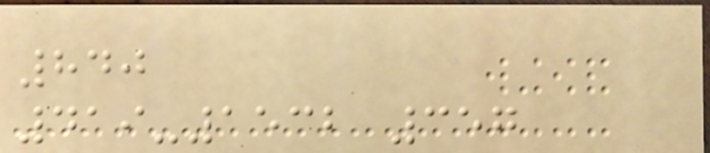840
419-1532 357
